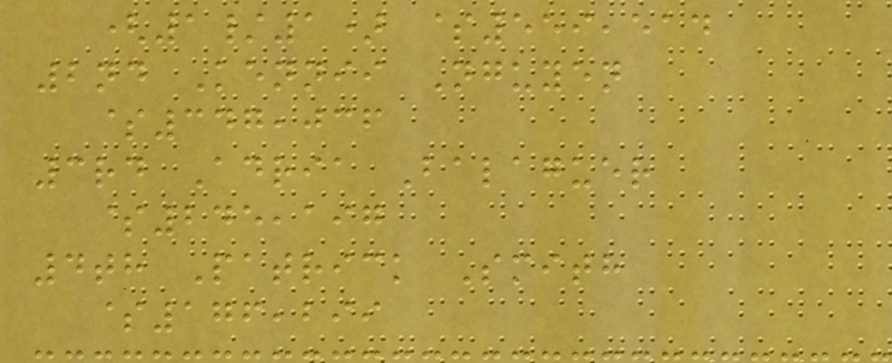(1/1) $559,514
2nd Kennii Nguyen
$347,036
3rd Adria Balaguer
$245,197
4th Patrick Smith
$176,299
